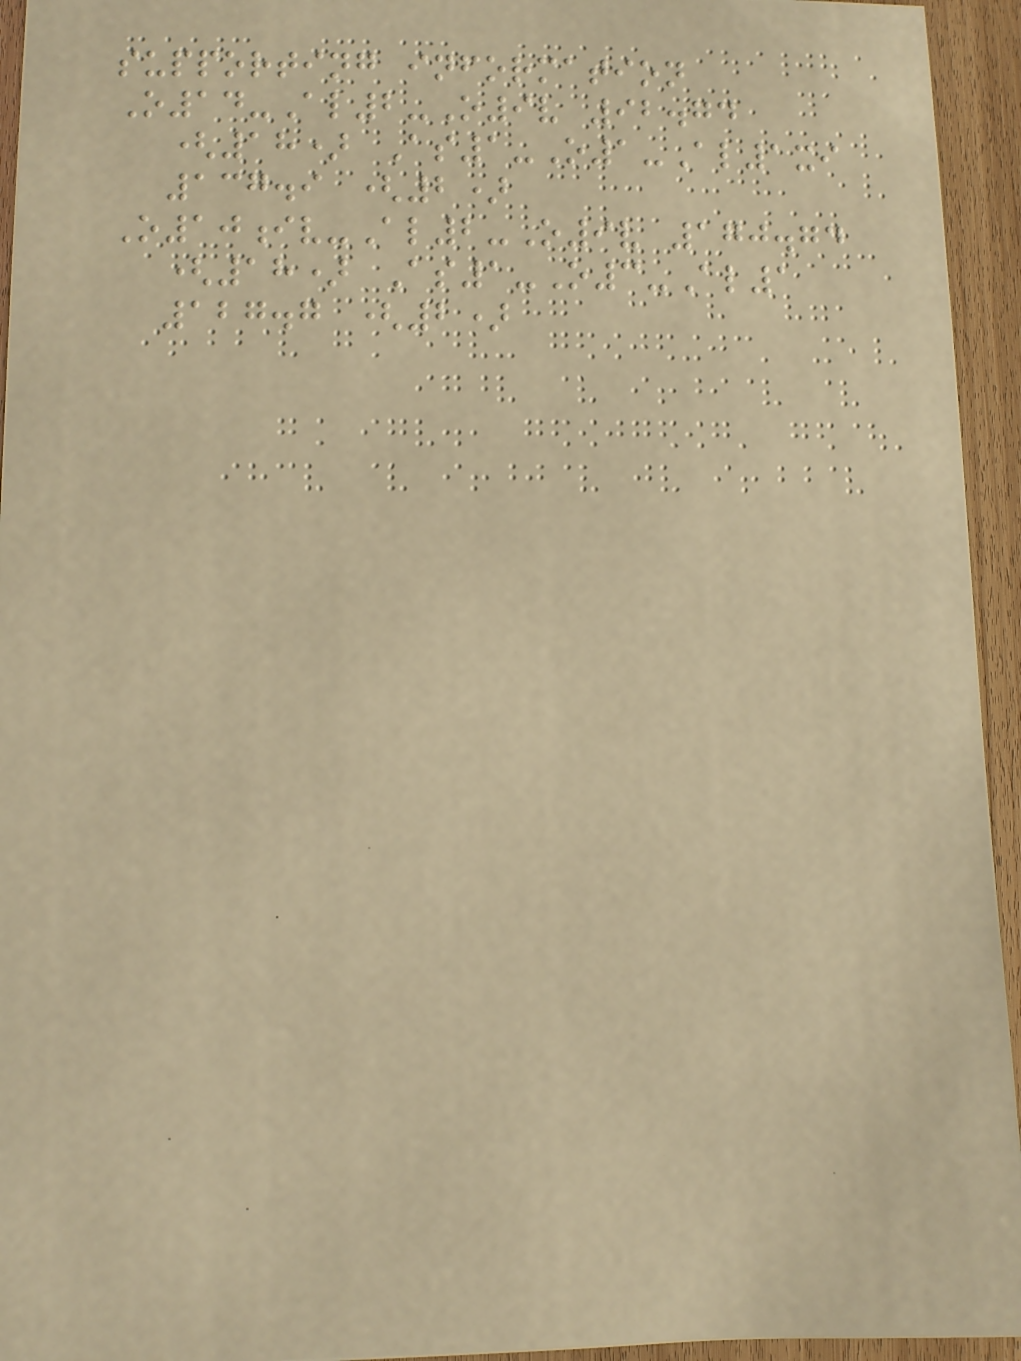supporting information
O14-Al2-O9v 92.74
(18) As1-O1-Al1xi
137.9 (2)
O10iv-Al2-O9v 170.74
(18) As1-O3-Al1
127.7 (2)
